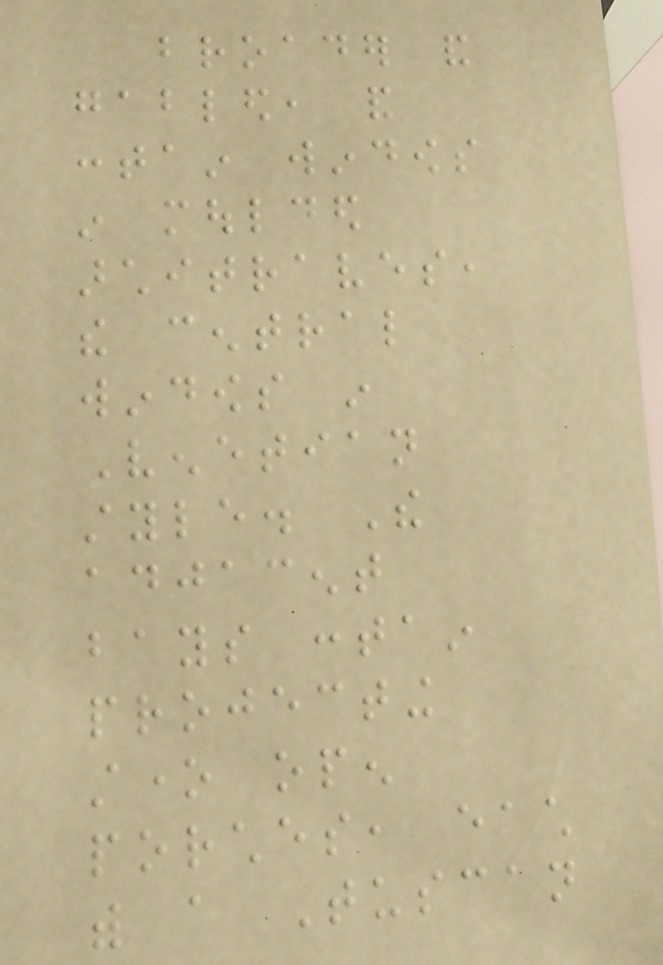broader and
gabled, and
contain windows
in moulded
architraves,
the central
windows in
Venetian
style. The
adjacent
bays contain
projecting
stone open
porches, each
with a Tuscan
